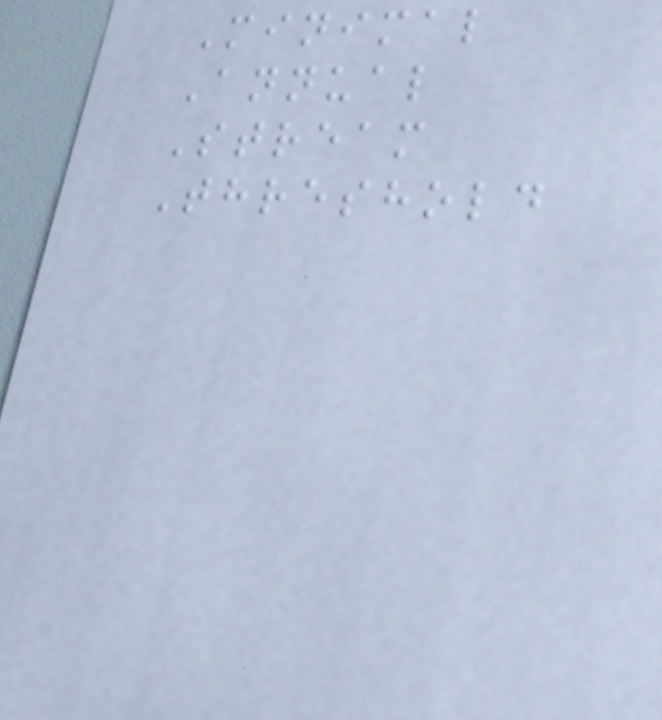Minimal
Annual
Stream
Threshold
